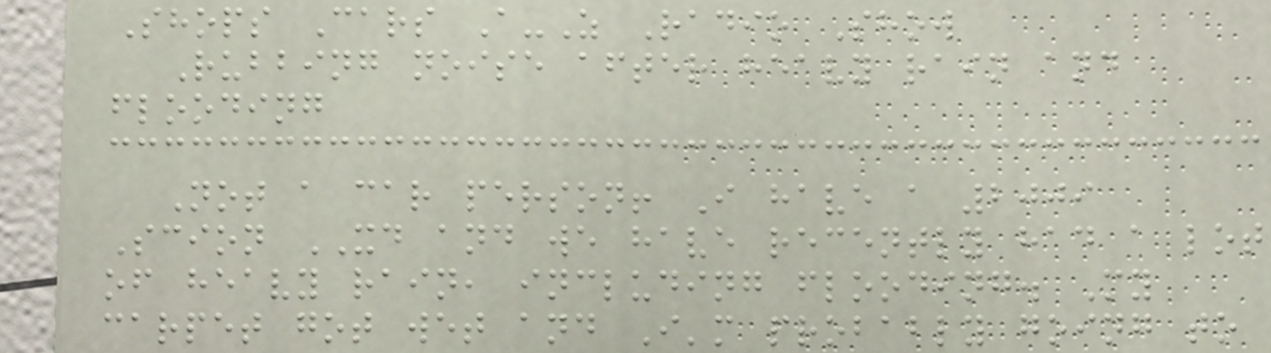Shops Cars A-Z Radio Show
Rubbing noise after heavy rain and
flooding
Not a car person! I have a 2009
Scion XD and we have recently had a lot
of heavy rain, including flooding. My
carpet got wet and I'm probably going to
